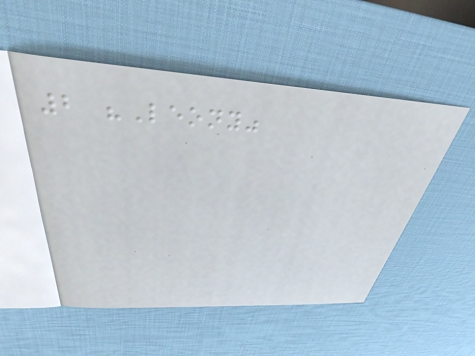2 "Leony"
